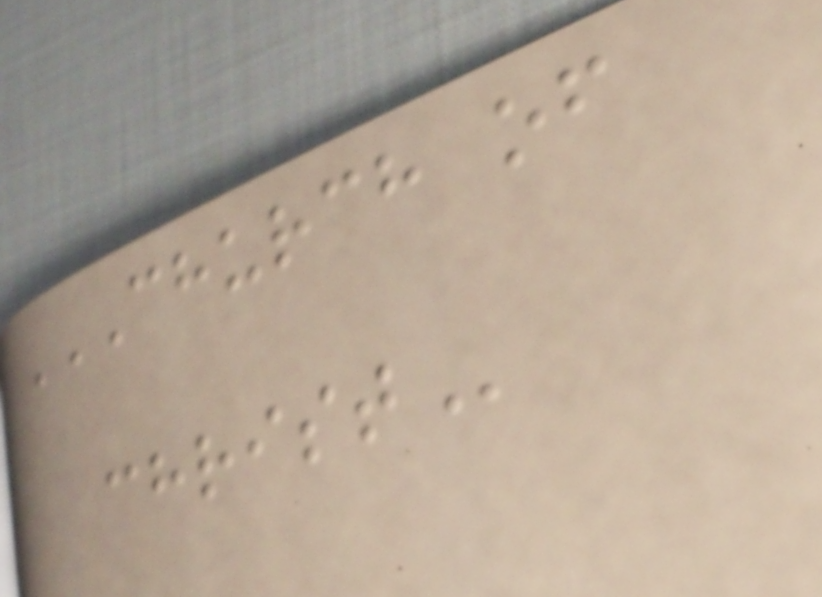CHURCH OF
CHRIST
